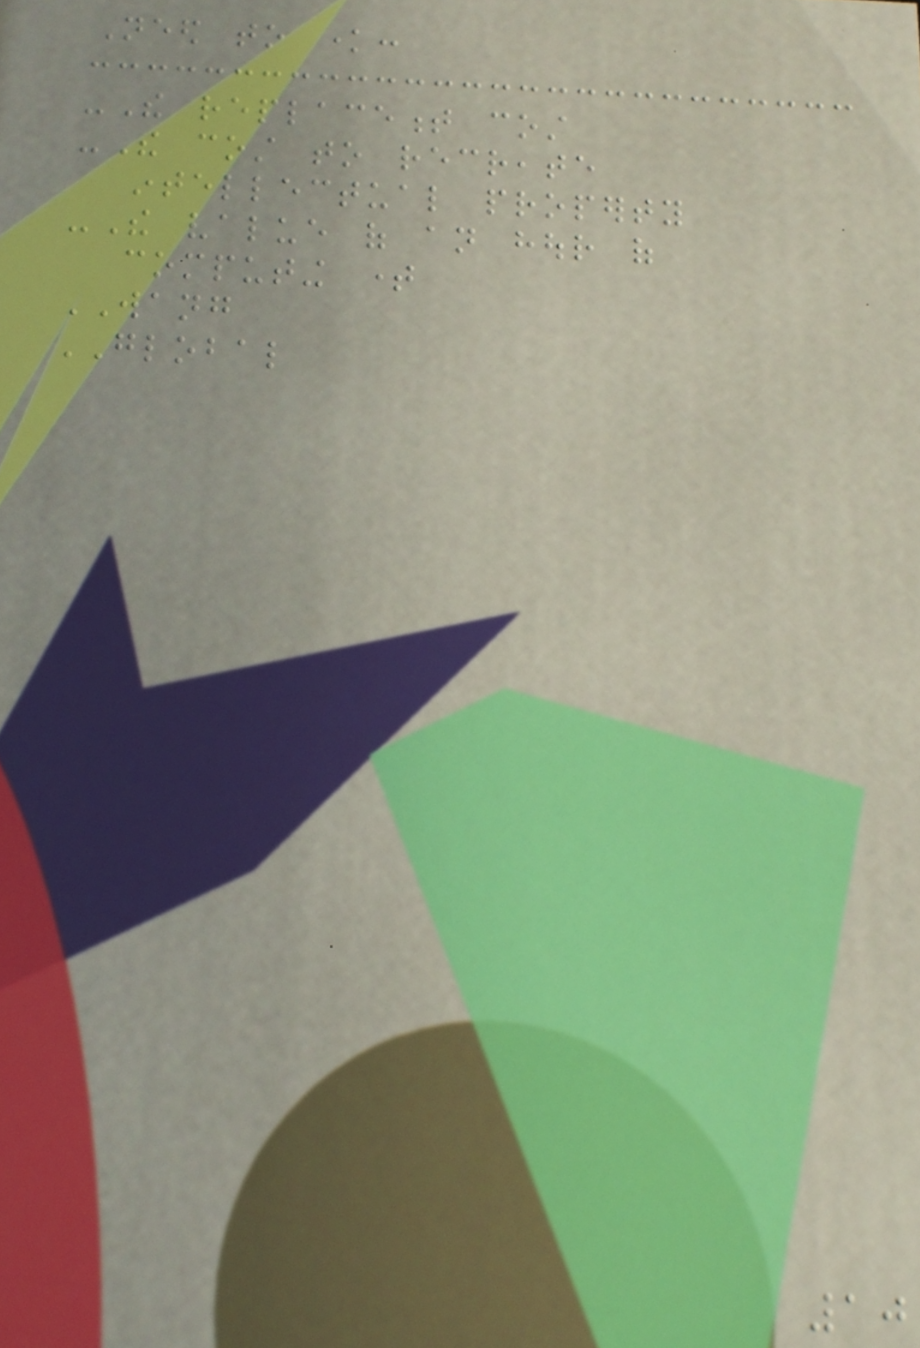Need to know:
-The replacement cost
-The cost to recreate
intellectual property
-The value of an hour of
computing time
WANG
GLOBAL
10
